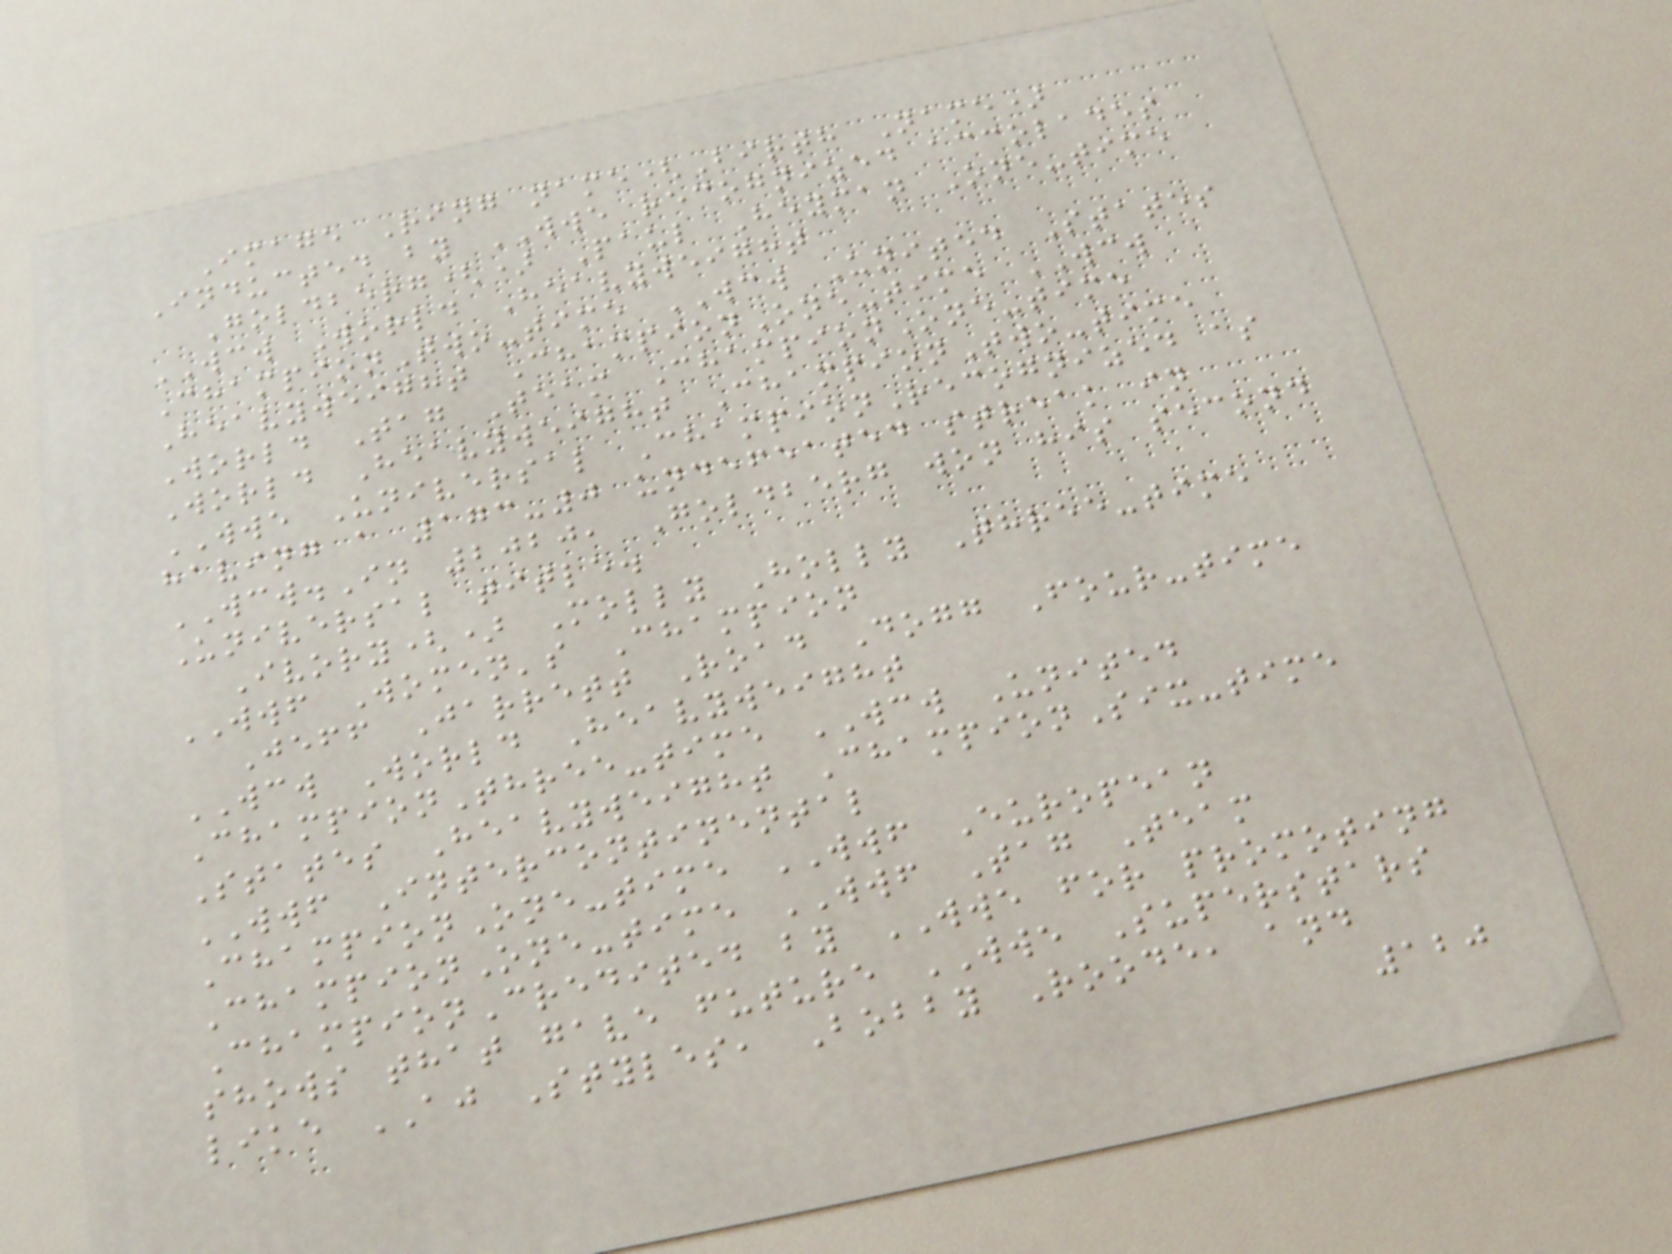Image Ring name(Birth Name)
Inducted by WWE recognized accolades
Goldberg() Paul Heyman One-time
WCW World Heavyweight
ChampionTwo-time WCW United States
Heavyweight ChampionOne-time WCW
World Tag Team ChampionOne-time
World Heavyweight ChampionTwo-time
WWE Universal ChampionRecognized as
having a 173-0 undefeated streak in
WCW.In 2020, Goldberg won his second
Universal title.
Ivory() Molly Holly Three-time
WWF Women's Champion
Jeff Jarrett Road Dogg Four-time
WCW World Heavyweight
ChampionThree-time WCW United
States Heavyweight ChampionSix-time
WWF Intercontinental
ChampionOne-time WWF European
ChampionOne-time WWF Tag Team
ChampionCredited by WWE for promoting
shows that gave future WWE Superstars
like AJ Styles, Bobby Roode, and
120
